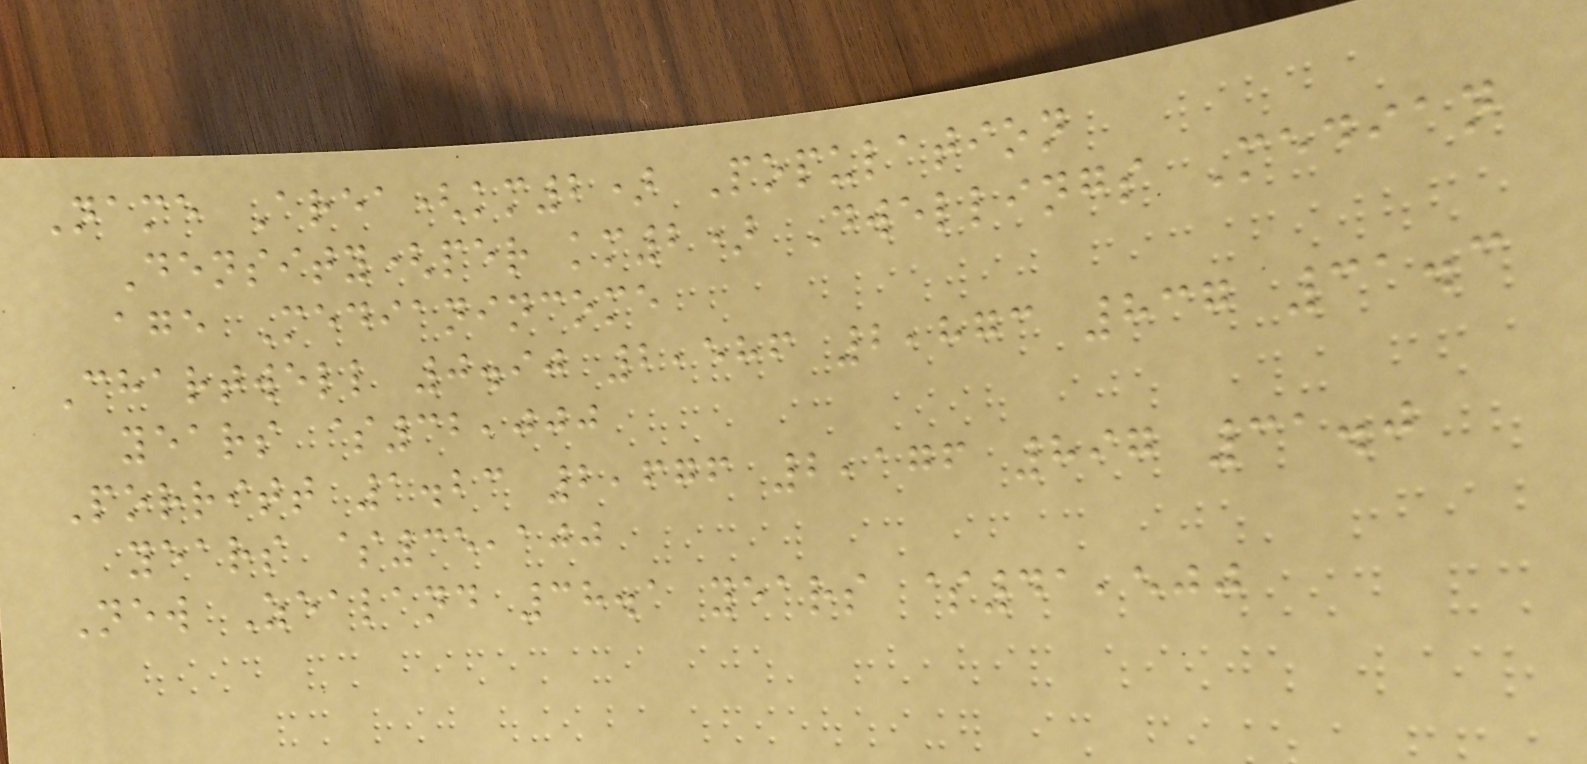Name Area(km2) Population
Density(per km2) Dwellings Median
age Medianincome
Chartwell 0.90 2,586 2,873 837 31.3
years $32,000
Porritt 1.23 2,676 2,176 897 31.0
years $35,100
New Zealand 38.1 years $41,500
